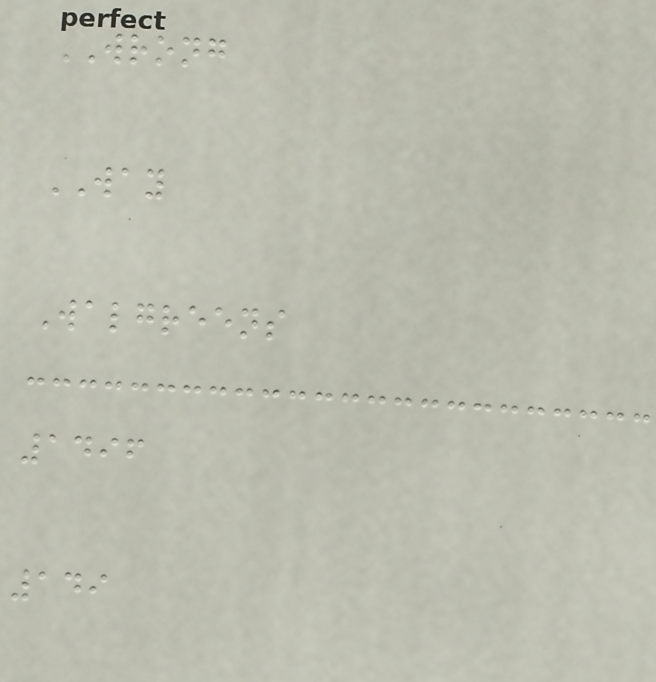WRONG
WAY
Walgreens
1496
149
